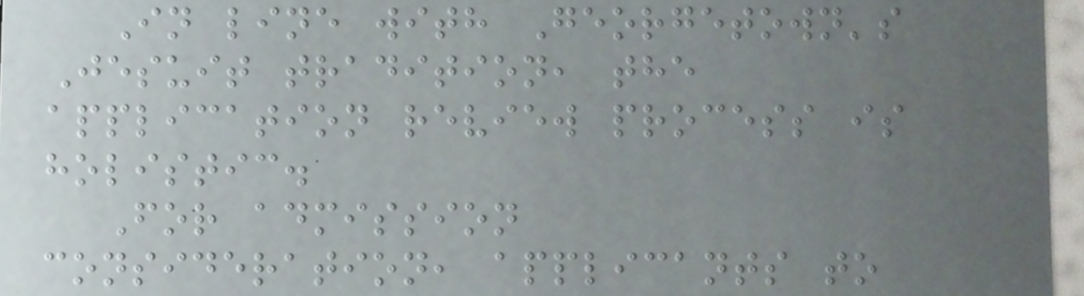In line with Georgetown's
Jesuit tradition, the
application review process is
holistic.
For admission
consideration, applicants to
